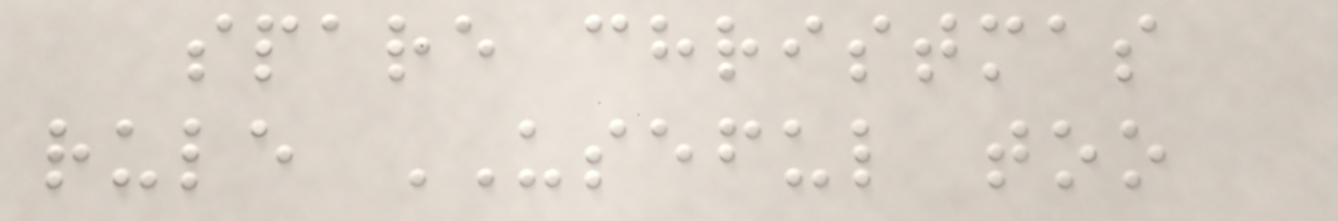spare christmas
rule USEFUL too
